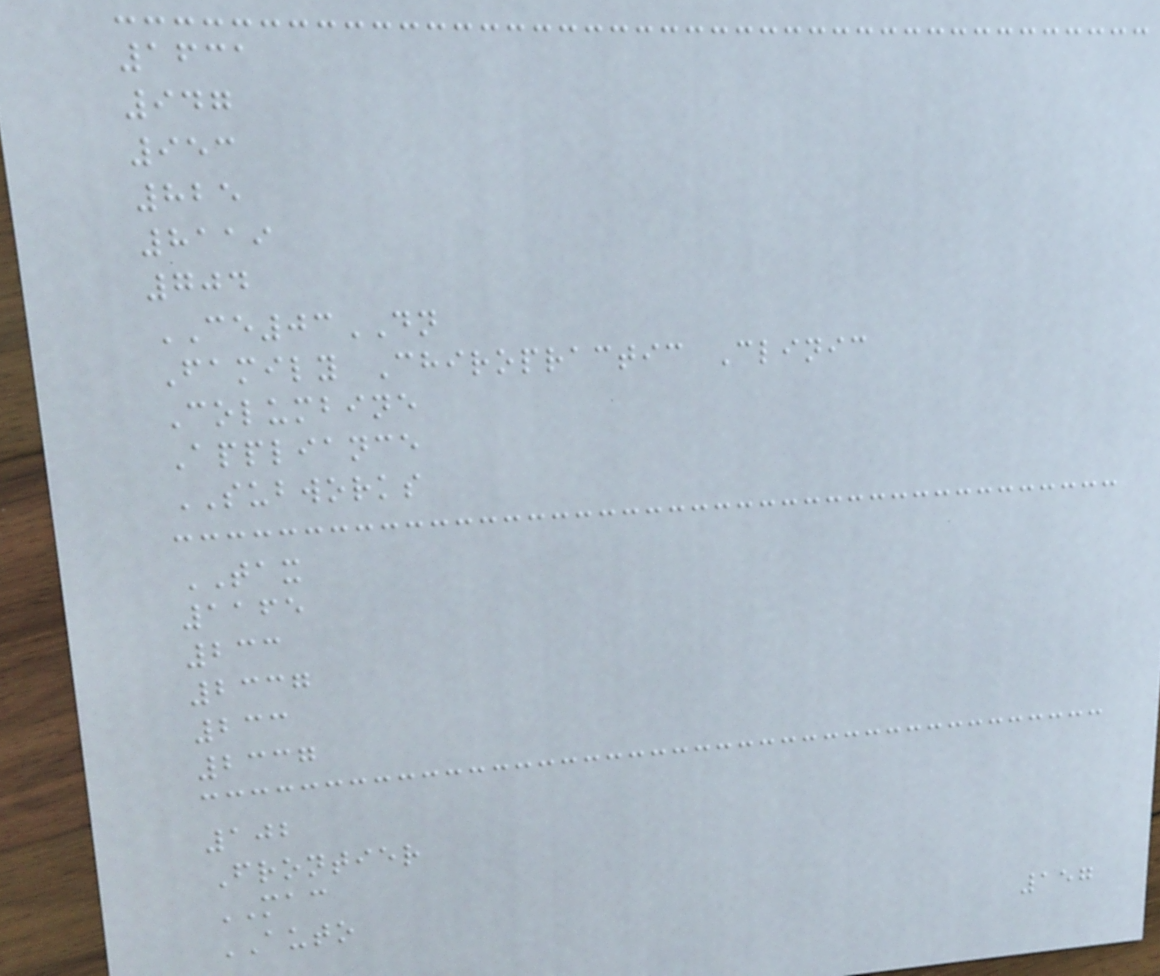1631
947
953
825
8119
704
CE03DN
Family Chiropractic Clinic
Columbine
Appliance
SUBWORKS
TAX
1165
233
2337
233
2337
102
Frontier
MAC
AUTO
157
